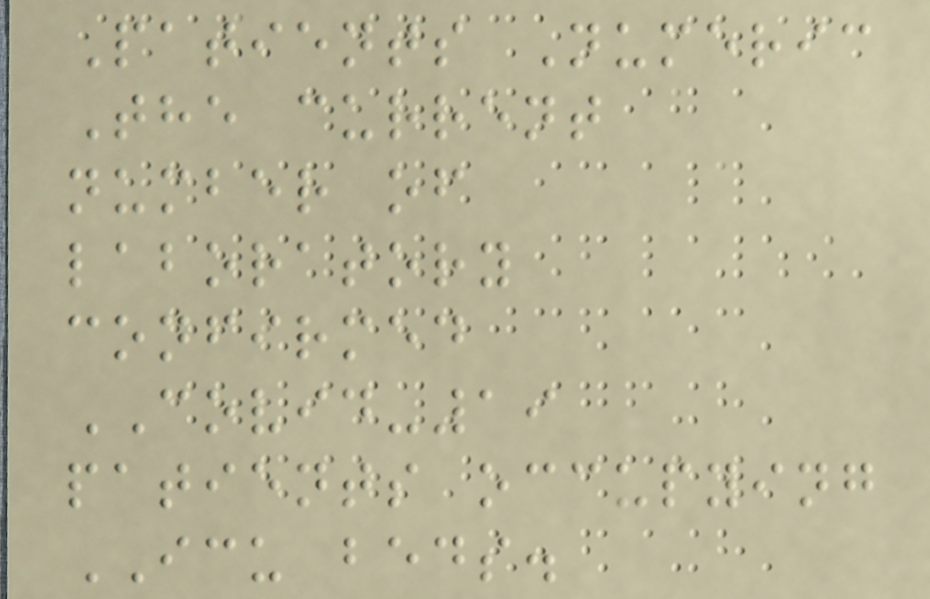Patients Numeric
The current
number of
laboratory
confirmed
COVID-19
patients occupying
ICU beds.
